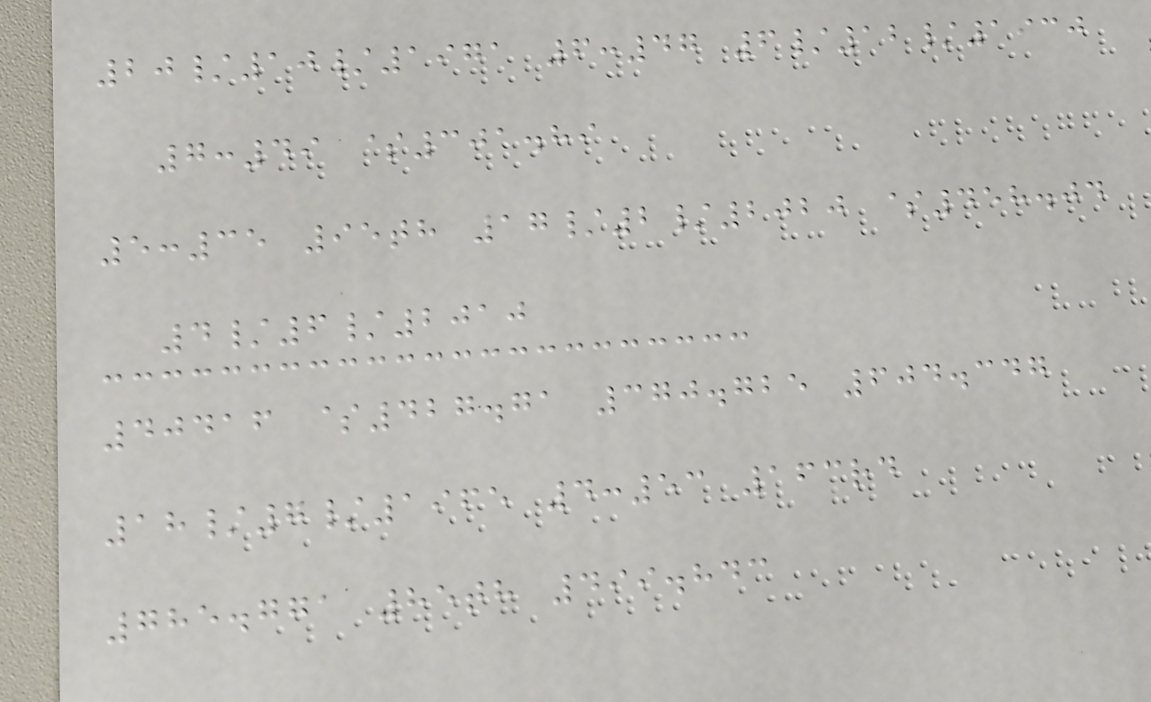20/10/1971 6:47 6/12/1930
7:49 $301.89
5:35 95th 17/2/2020 $458.04
4/6/2010
40416 $427.71 370.725 604.347
18/7/1965 4:53 163rd
785.771 85th 499.843
